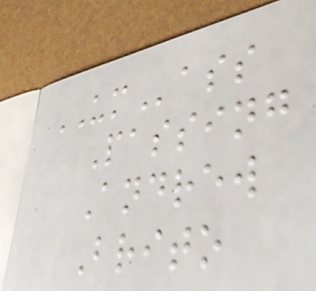UMass
Passing
Andrew
Brito
